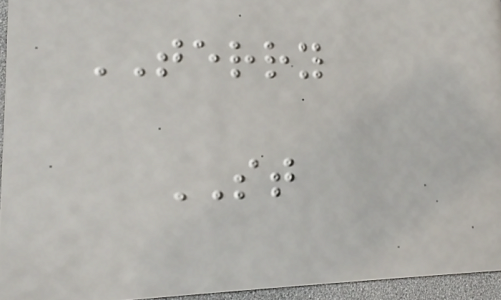TERRY
ST
